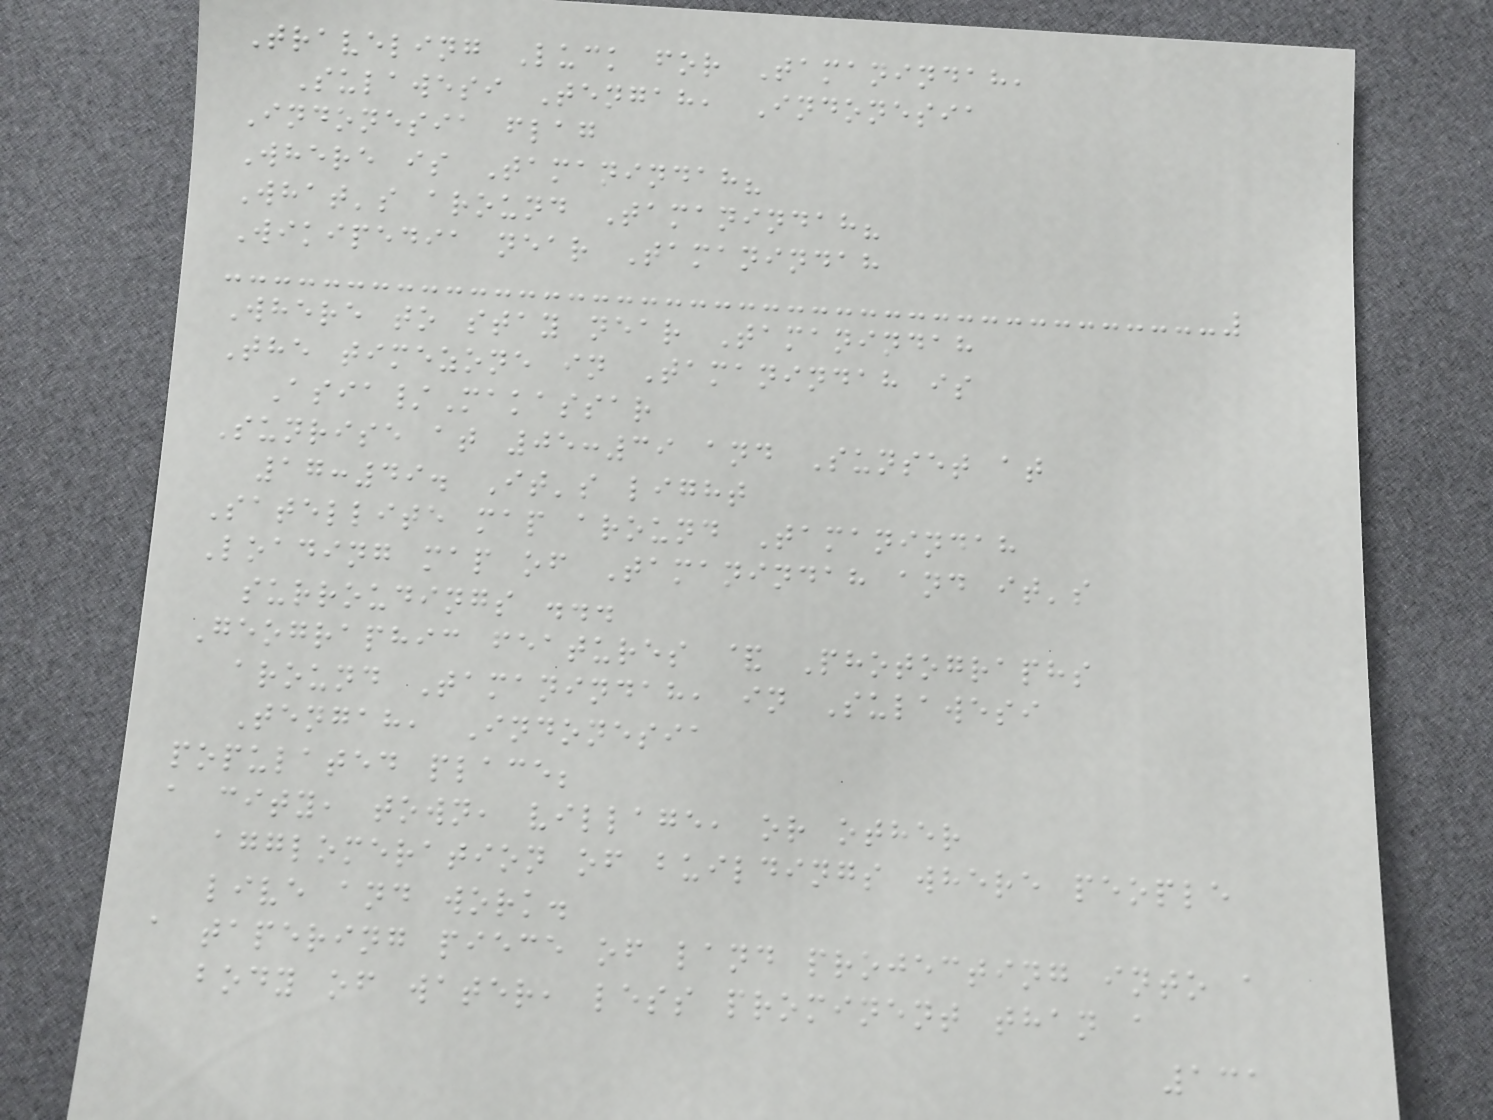Traveling Luck for Tamanindah,
Sulawesi Tengah, Indonesia
Indonesia flag
Where is Tamanindah?
What's around Tamanindah?
Wikipedia near Tamanindah
Where to stay near Tamanindah
The timezone in Tamanindah is
Asia/Makassar
Sunrise at 05:39 and Sunset at
17:49. It's light
Satellite map around Tamanindah
Loading map of Tamanindah and it's
surroudings ...
Geographic features & Photographs
around Tamanindah, in Sulawesi
Tengah, Indonesia
populated place;
a city, town, village, or other
agglomeration of buildings where people
live and work.
a tapering piece of land projecting into a
body of water, less prominent than a
131
